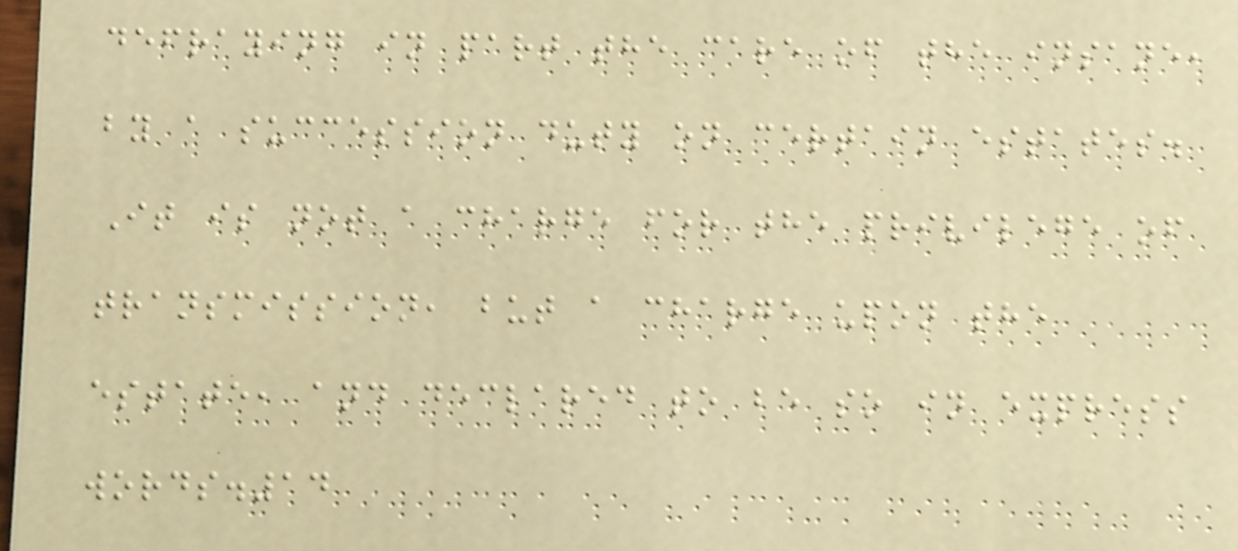defraying in part the care of the insane,
by a succession duty on certain estates.
It is not a charge for the privilege of
transmission, but a charge upon the
estate, and declared to be so in express
words.14
